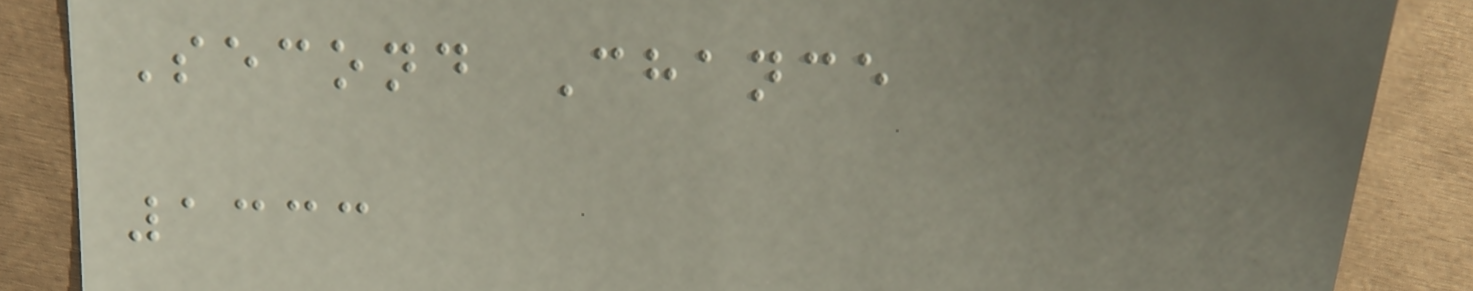Second Chance
1333
